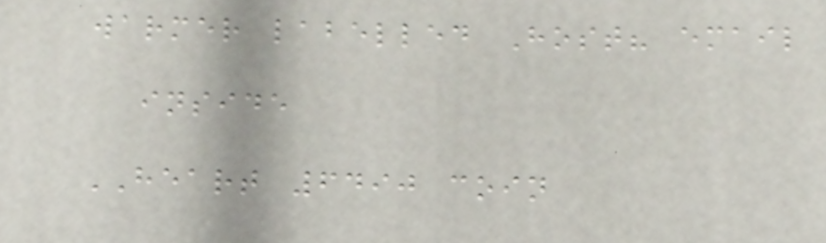warmer labelled Host? email
inside
HEART 6490 coin
